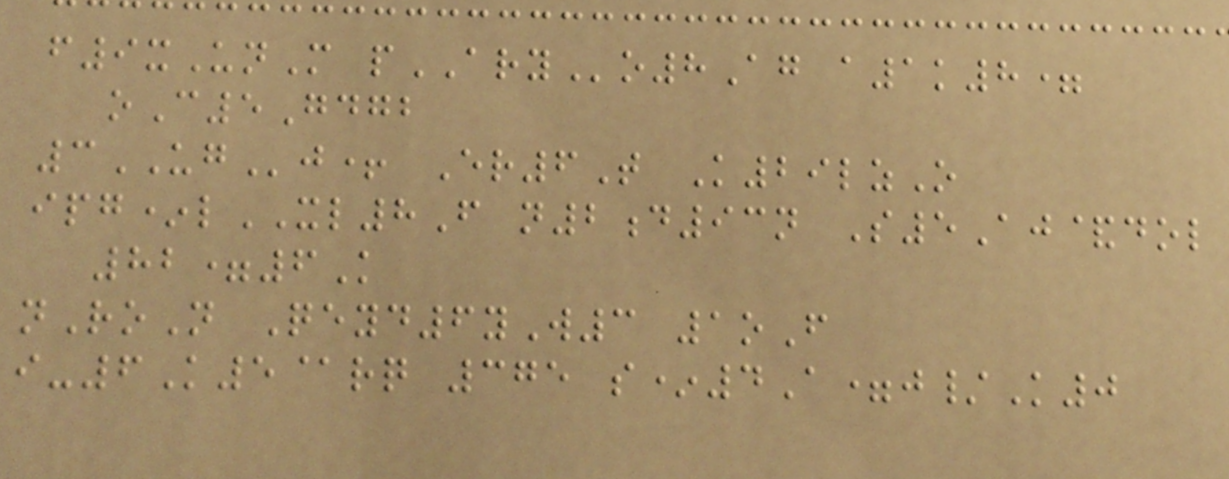f9xUnM pARYo8Ag a1k8=
oC5Gdgb
3UGj+ Er6T K29lzO
ipg*lXL8F n2d93n S5Aj&dol
82=6K
nRoN Qeyd6yW3 1oF
i-6K5@rq 375 s*4A=j/K0
